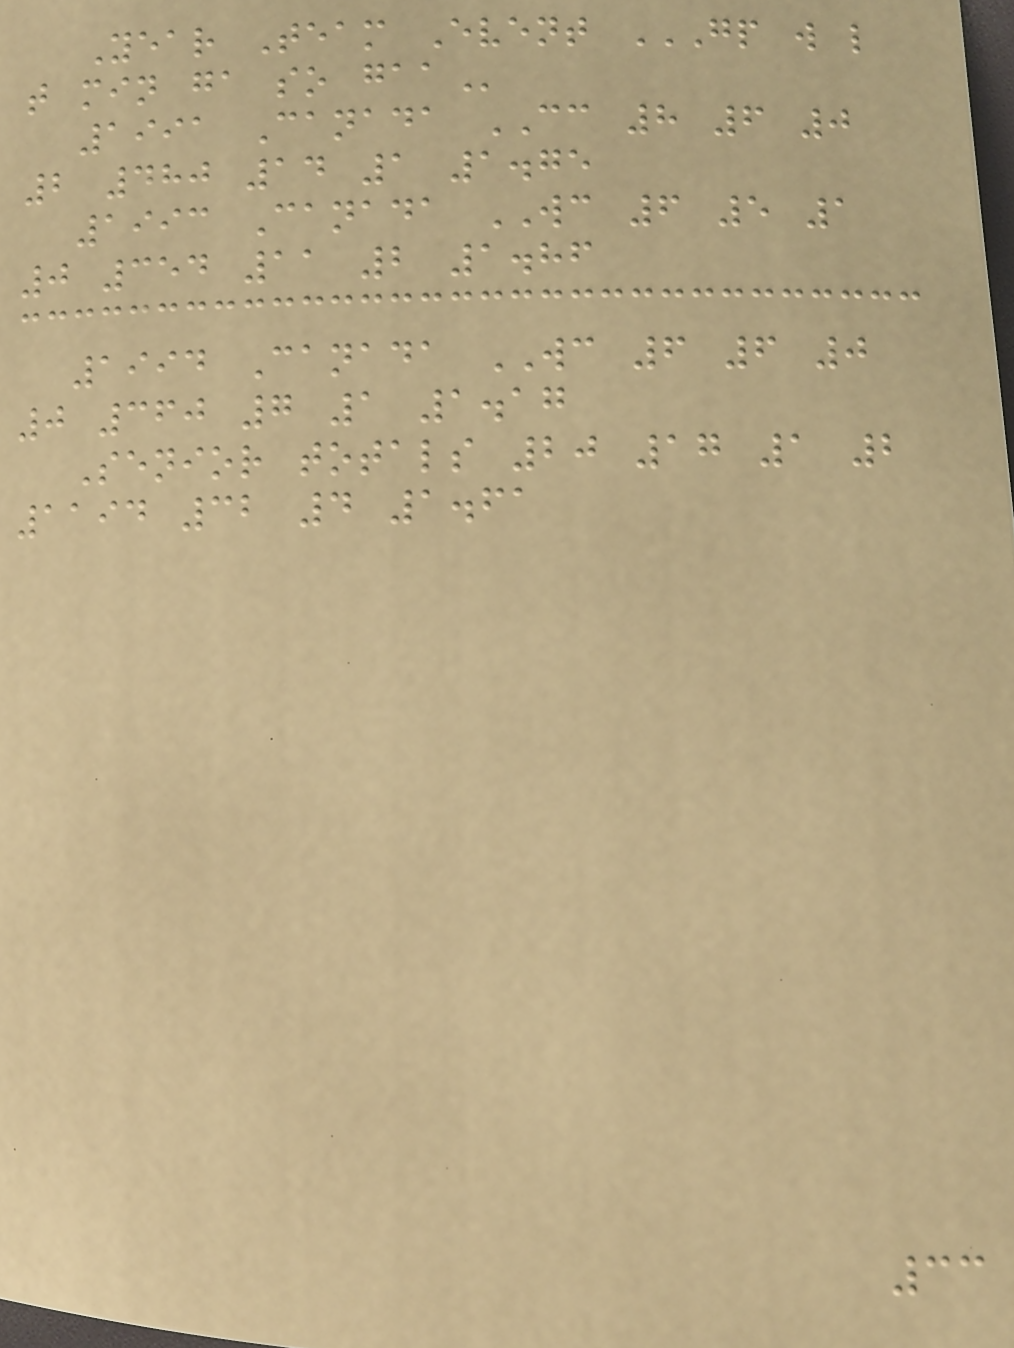Year Team Event GP W L
T MIN GA SO GAA
1991 Canada CC 8 6 0
2 480 14 1 1.75
1993 Canada WC 6 5 1
0 354 11 2 1.86
1994 Canada WC 6 6 0
0 360 7 1 1.17
Senior totals 20 17 1 2
1194 32 4 1.61
33
